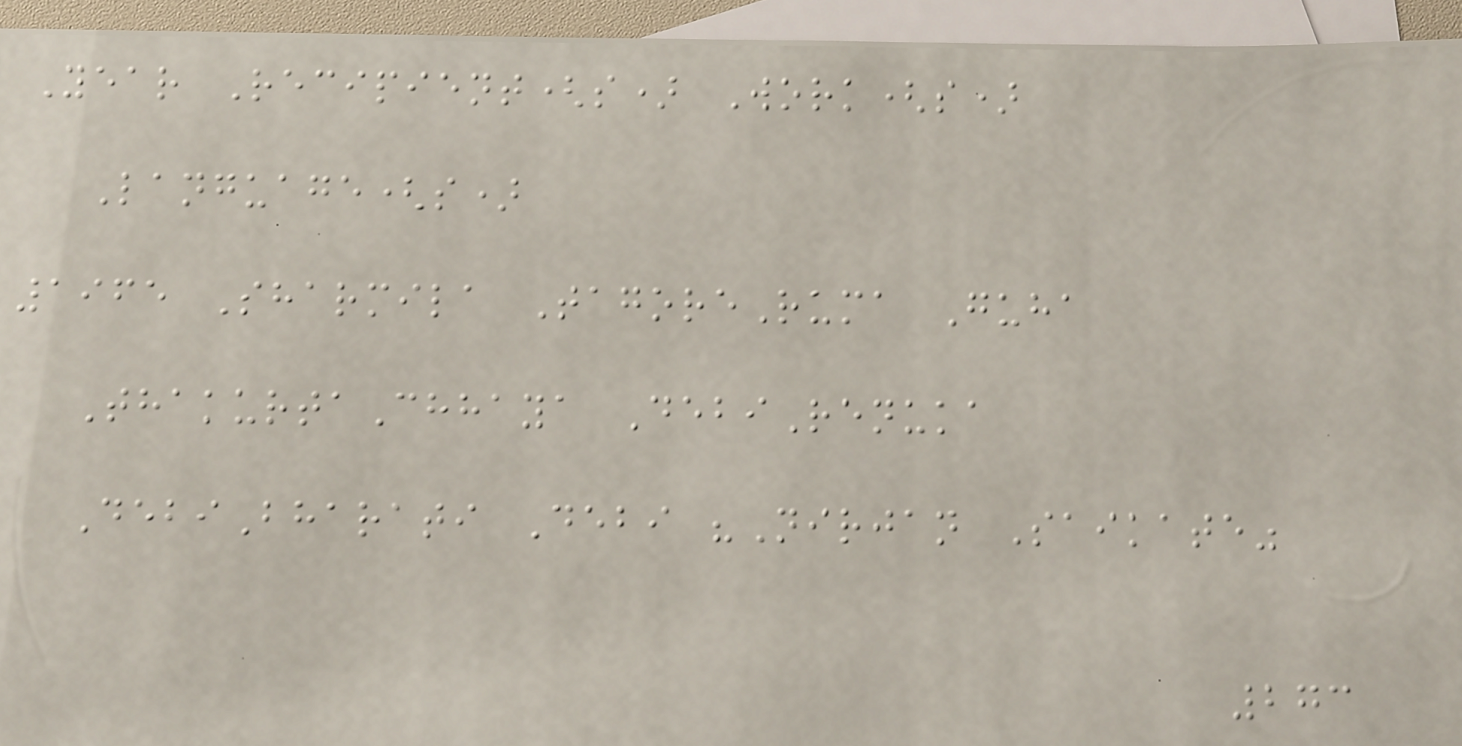Year Recipient(s) Work(s)
Language(s)
1965 Sharmila TagoreRuma Guha
ThakurtaChhaya DebiRenuka
DebiBharati Debi "Nirjan Saikate"
273
